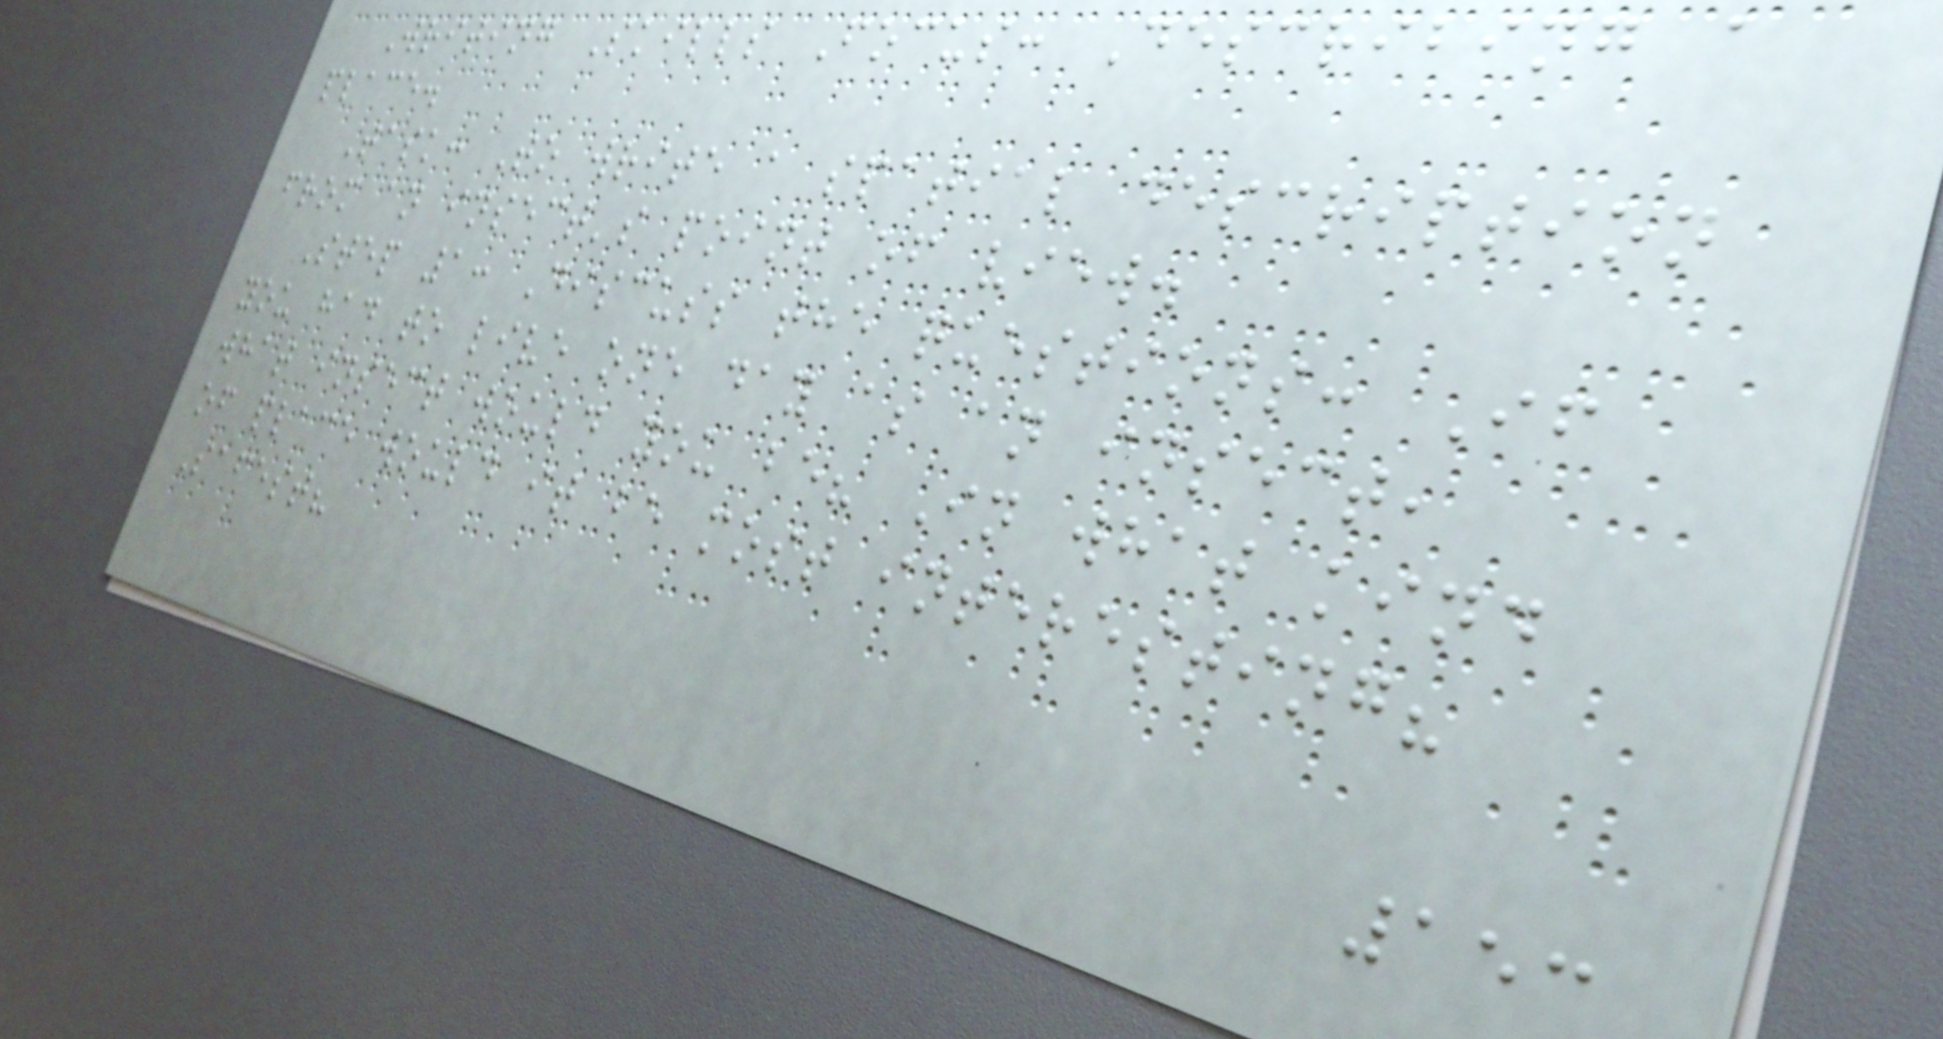Writing Skills Focus: Describing a
place.
Task: To write a spatial description
from an insect's point of view.
Step 1: Discuss the questions: If
you had to live one day as an insect,
what insect would you be? In what kind
of place would it be most interesting?
Safest?
153
